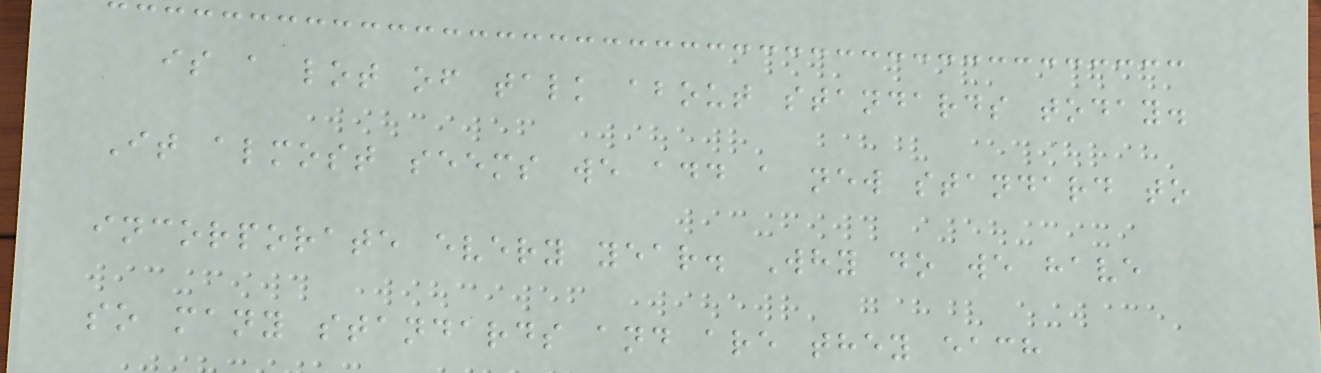is a lot of talk about standards today.
It almost seems we add a new standard to
incorporate every year. Why do we have
so many standards and are they each
